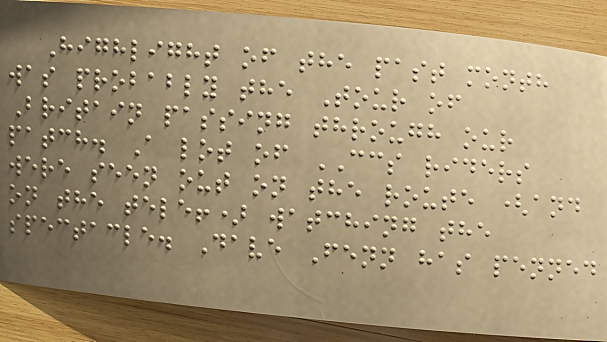Highlight of the past month
was probably the Tour of
Britain passing through our
patch. A lot of CCS riders
were seen out on the route (and
on the tele!) watching the
spectacle. Dave Fenn has penned
